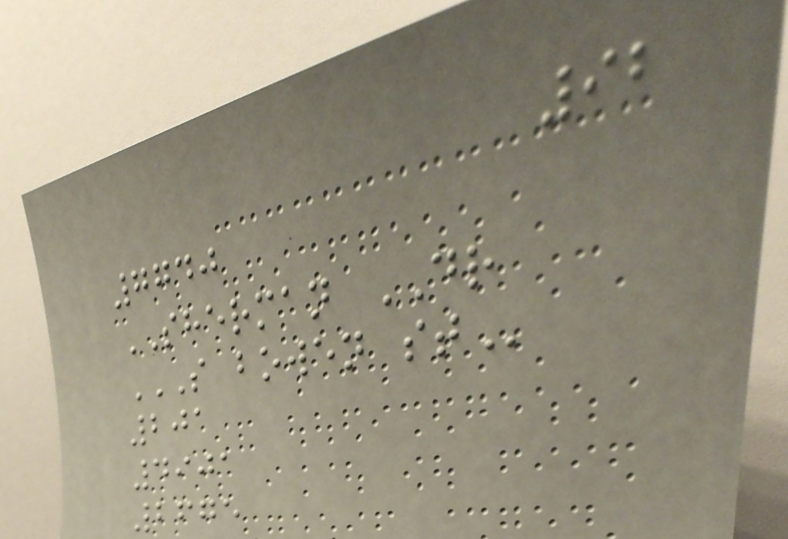92
7740
SHERMAN DR
S BOWEN ST
201
4901
2675
